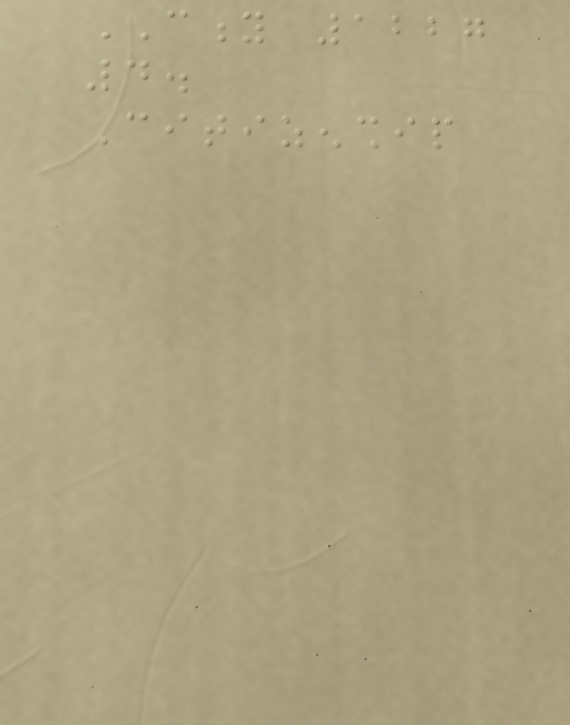CITY 1227
4.
Citizenship
